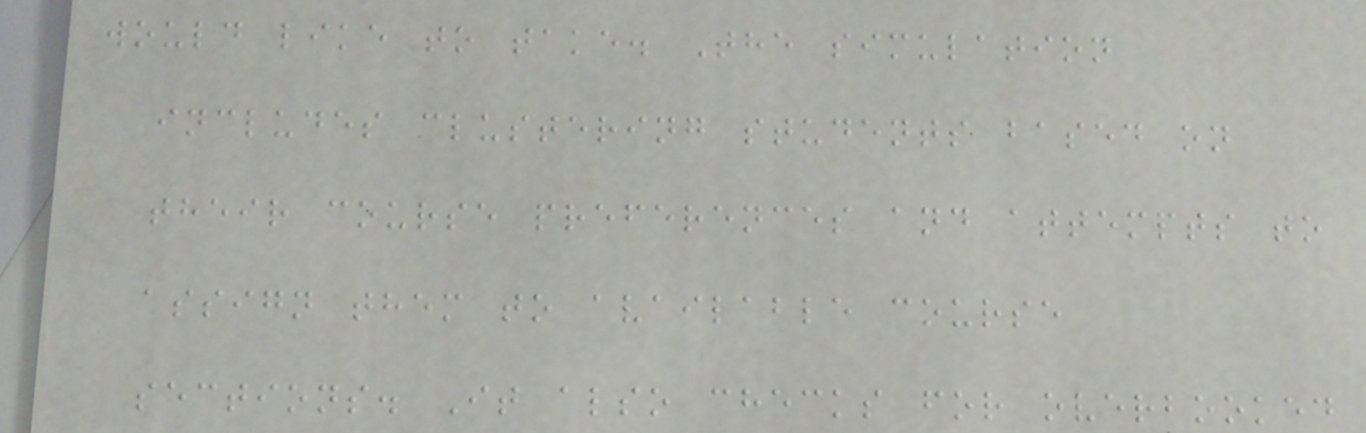would like to take. The simulation
includes clustering students based on
their course preferences and attempts to
assign them to available course
sections. It also checks for overbooked
